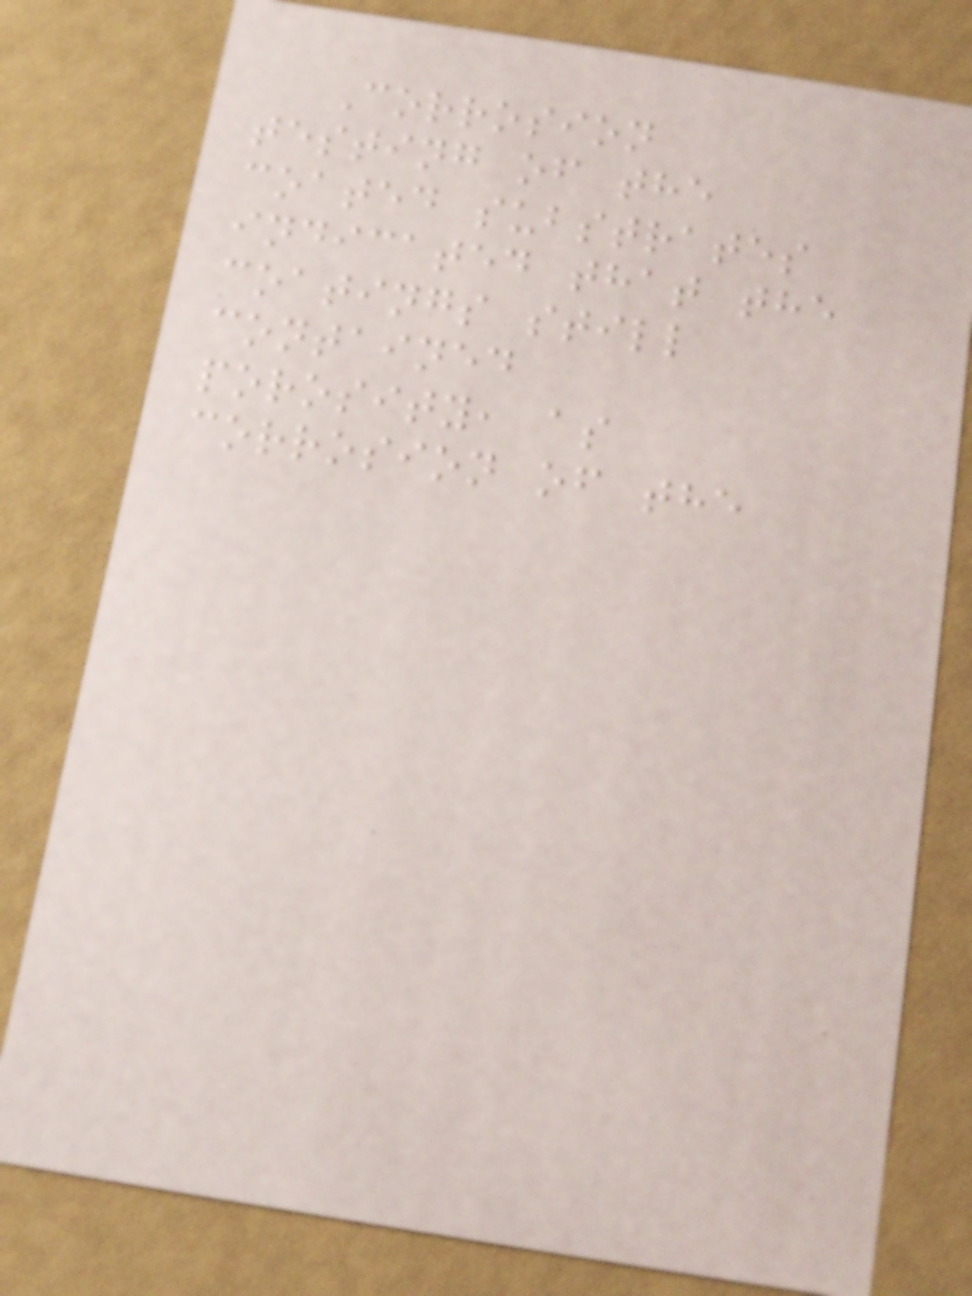Corrosion
testing of the
coated substrates
indicated that the
coatings still
contained
porosity, as
corrosion of the
